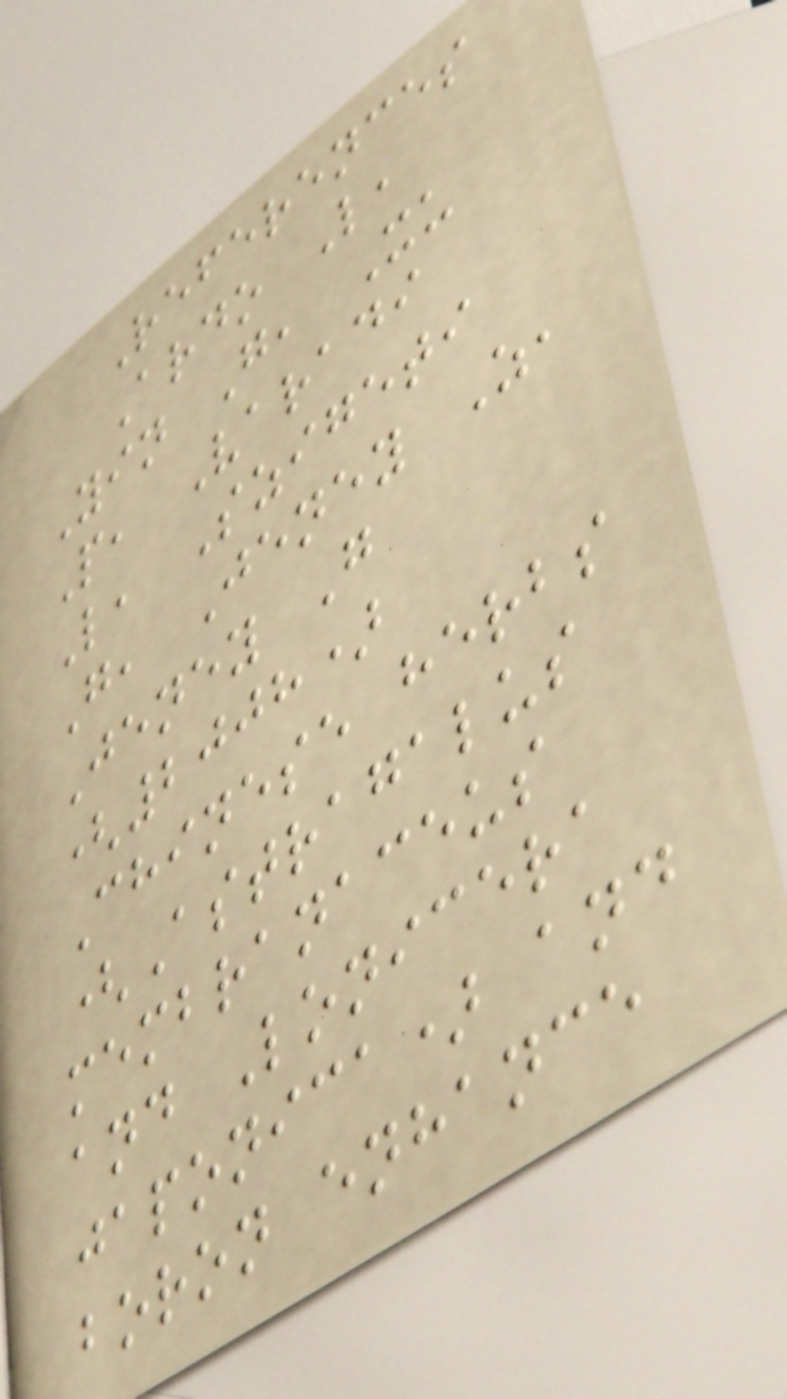References
Ardo L,
Yin G, Xu
P, Varadi
L, Szigeti
G, Jeney Z,
Jeney G
(2008)
Chinese herbs
(Astragalus
membranaceus
and Lonicera
japonica) and
boron enhance
